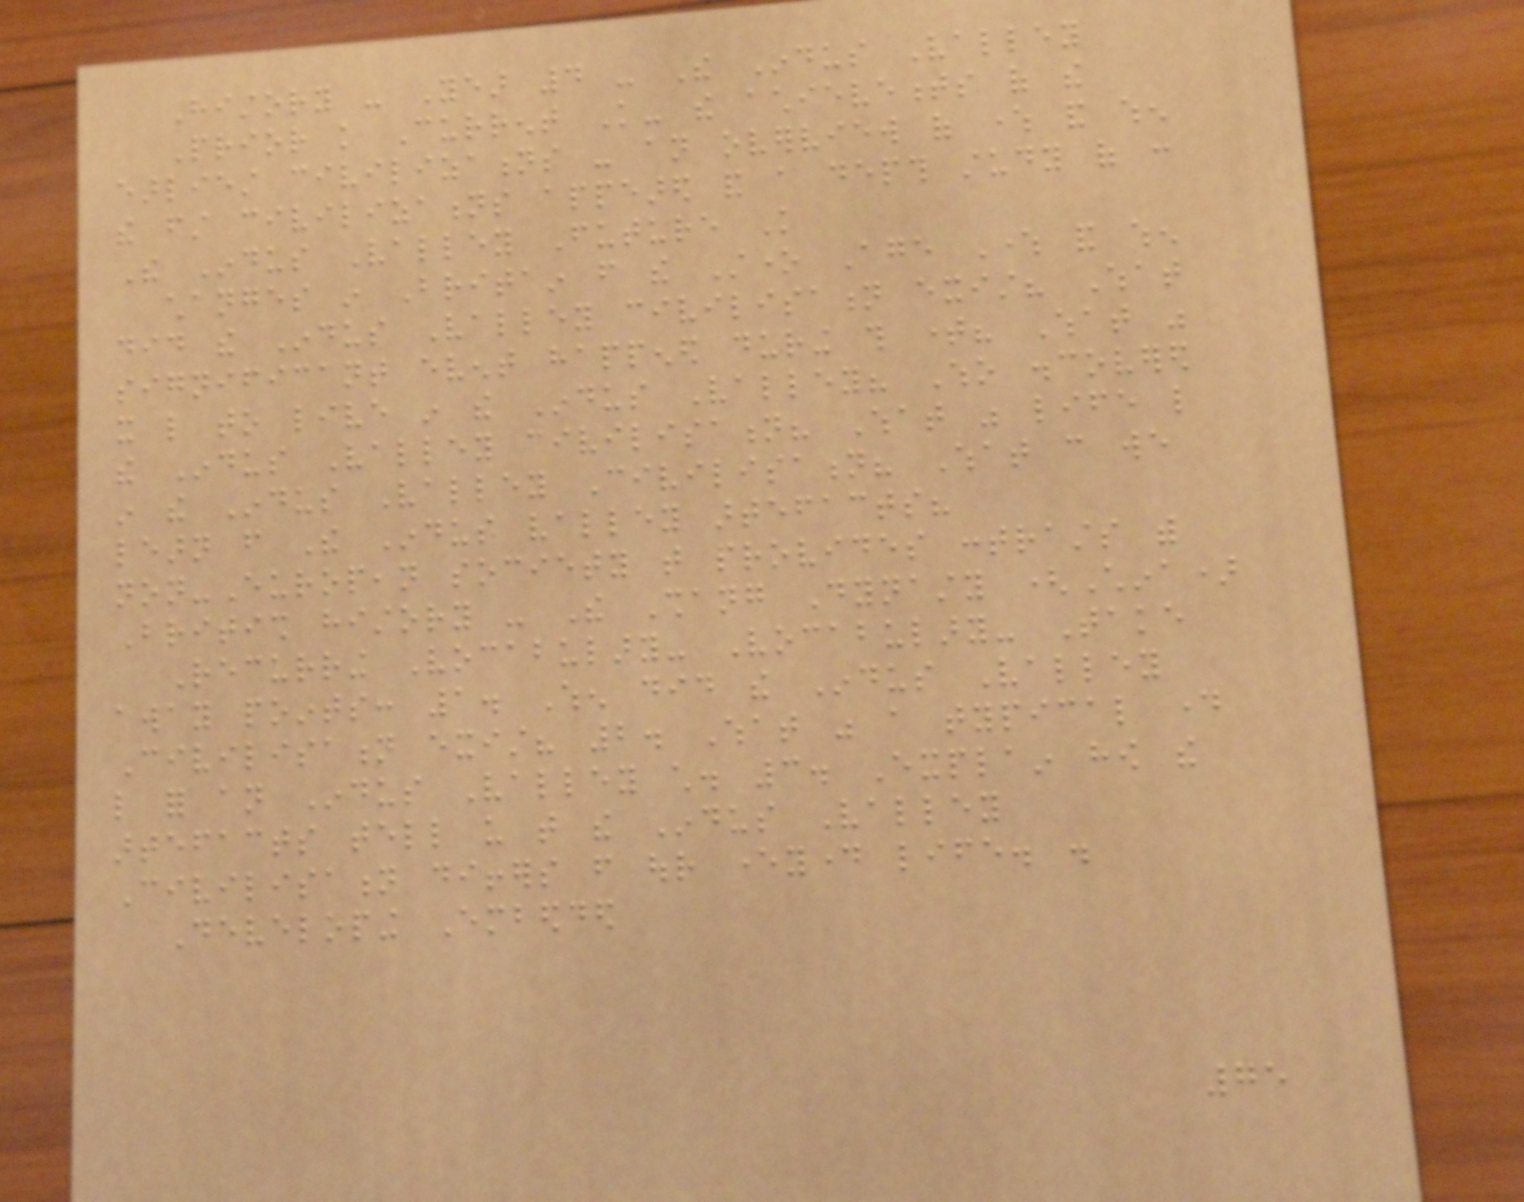History - Year 4 - The Indus Valley
Prior knowledge Current Knowledge- the achievements of the
earliest civilizations - an overview of where and when
the first civilizations appeared and a depth study of :
The Indus Valley Future Knowledge
changes in Britain from the Stone Age Where and when
did the Indus Valley civilisation exist? What
significant event happened during this time? What was
it like to live in the Indus Valley? Who discovered
the Indus Valley civilisation? What was life like
in the Indus Valley Civilisation? What can we
learn from The Indus valley artefacts?
non-European society that provides contrasts with
British history - The Shang Dynasty (China)
Recurring Vocabulary- Vocabulary- Take
away points: 1. When did the Indus Valley
Civilisation exist? 2. What was a typical day
like for an Indus Valley child. 3. Explain how the
artefacts tell us that the Indus Valley
Civilisation differs from our everyday life. .
Developing Embedded
75
